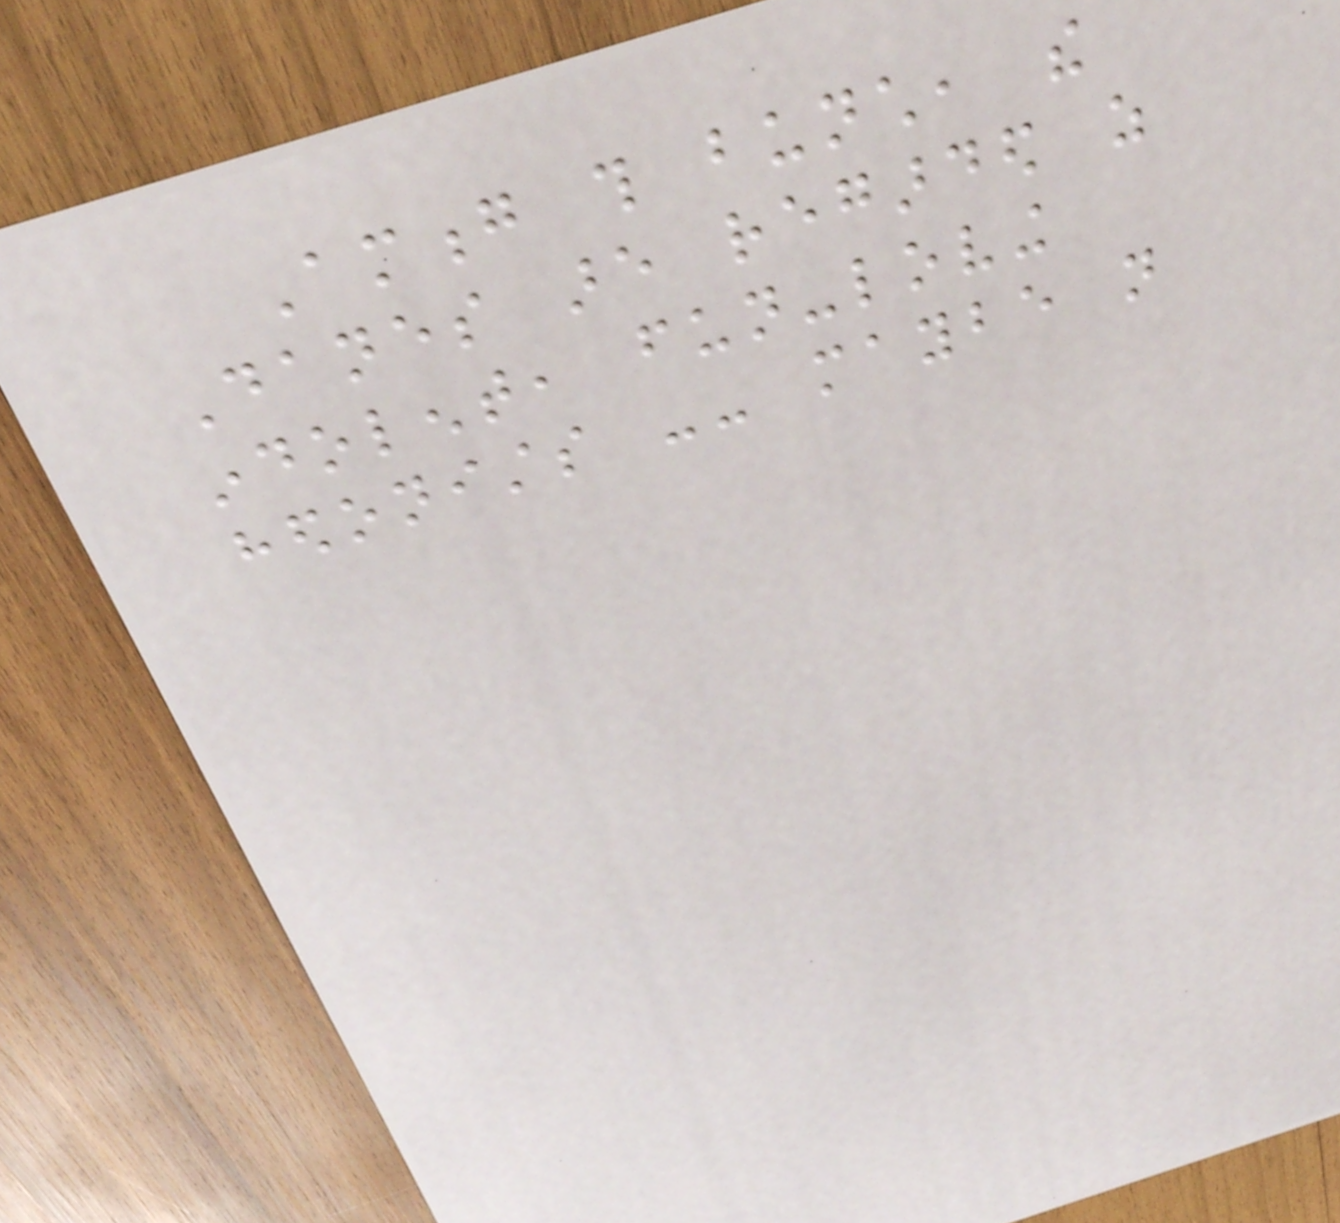Among this bunch, the
Danes are regarded as
indolent, fun-loving
hedonists -- maybe not
